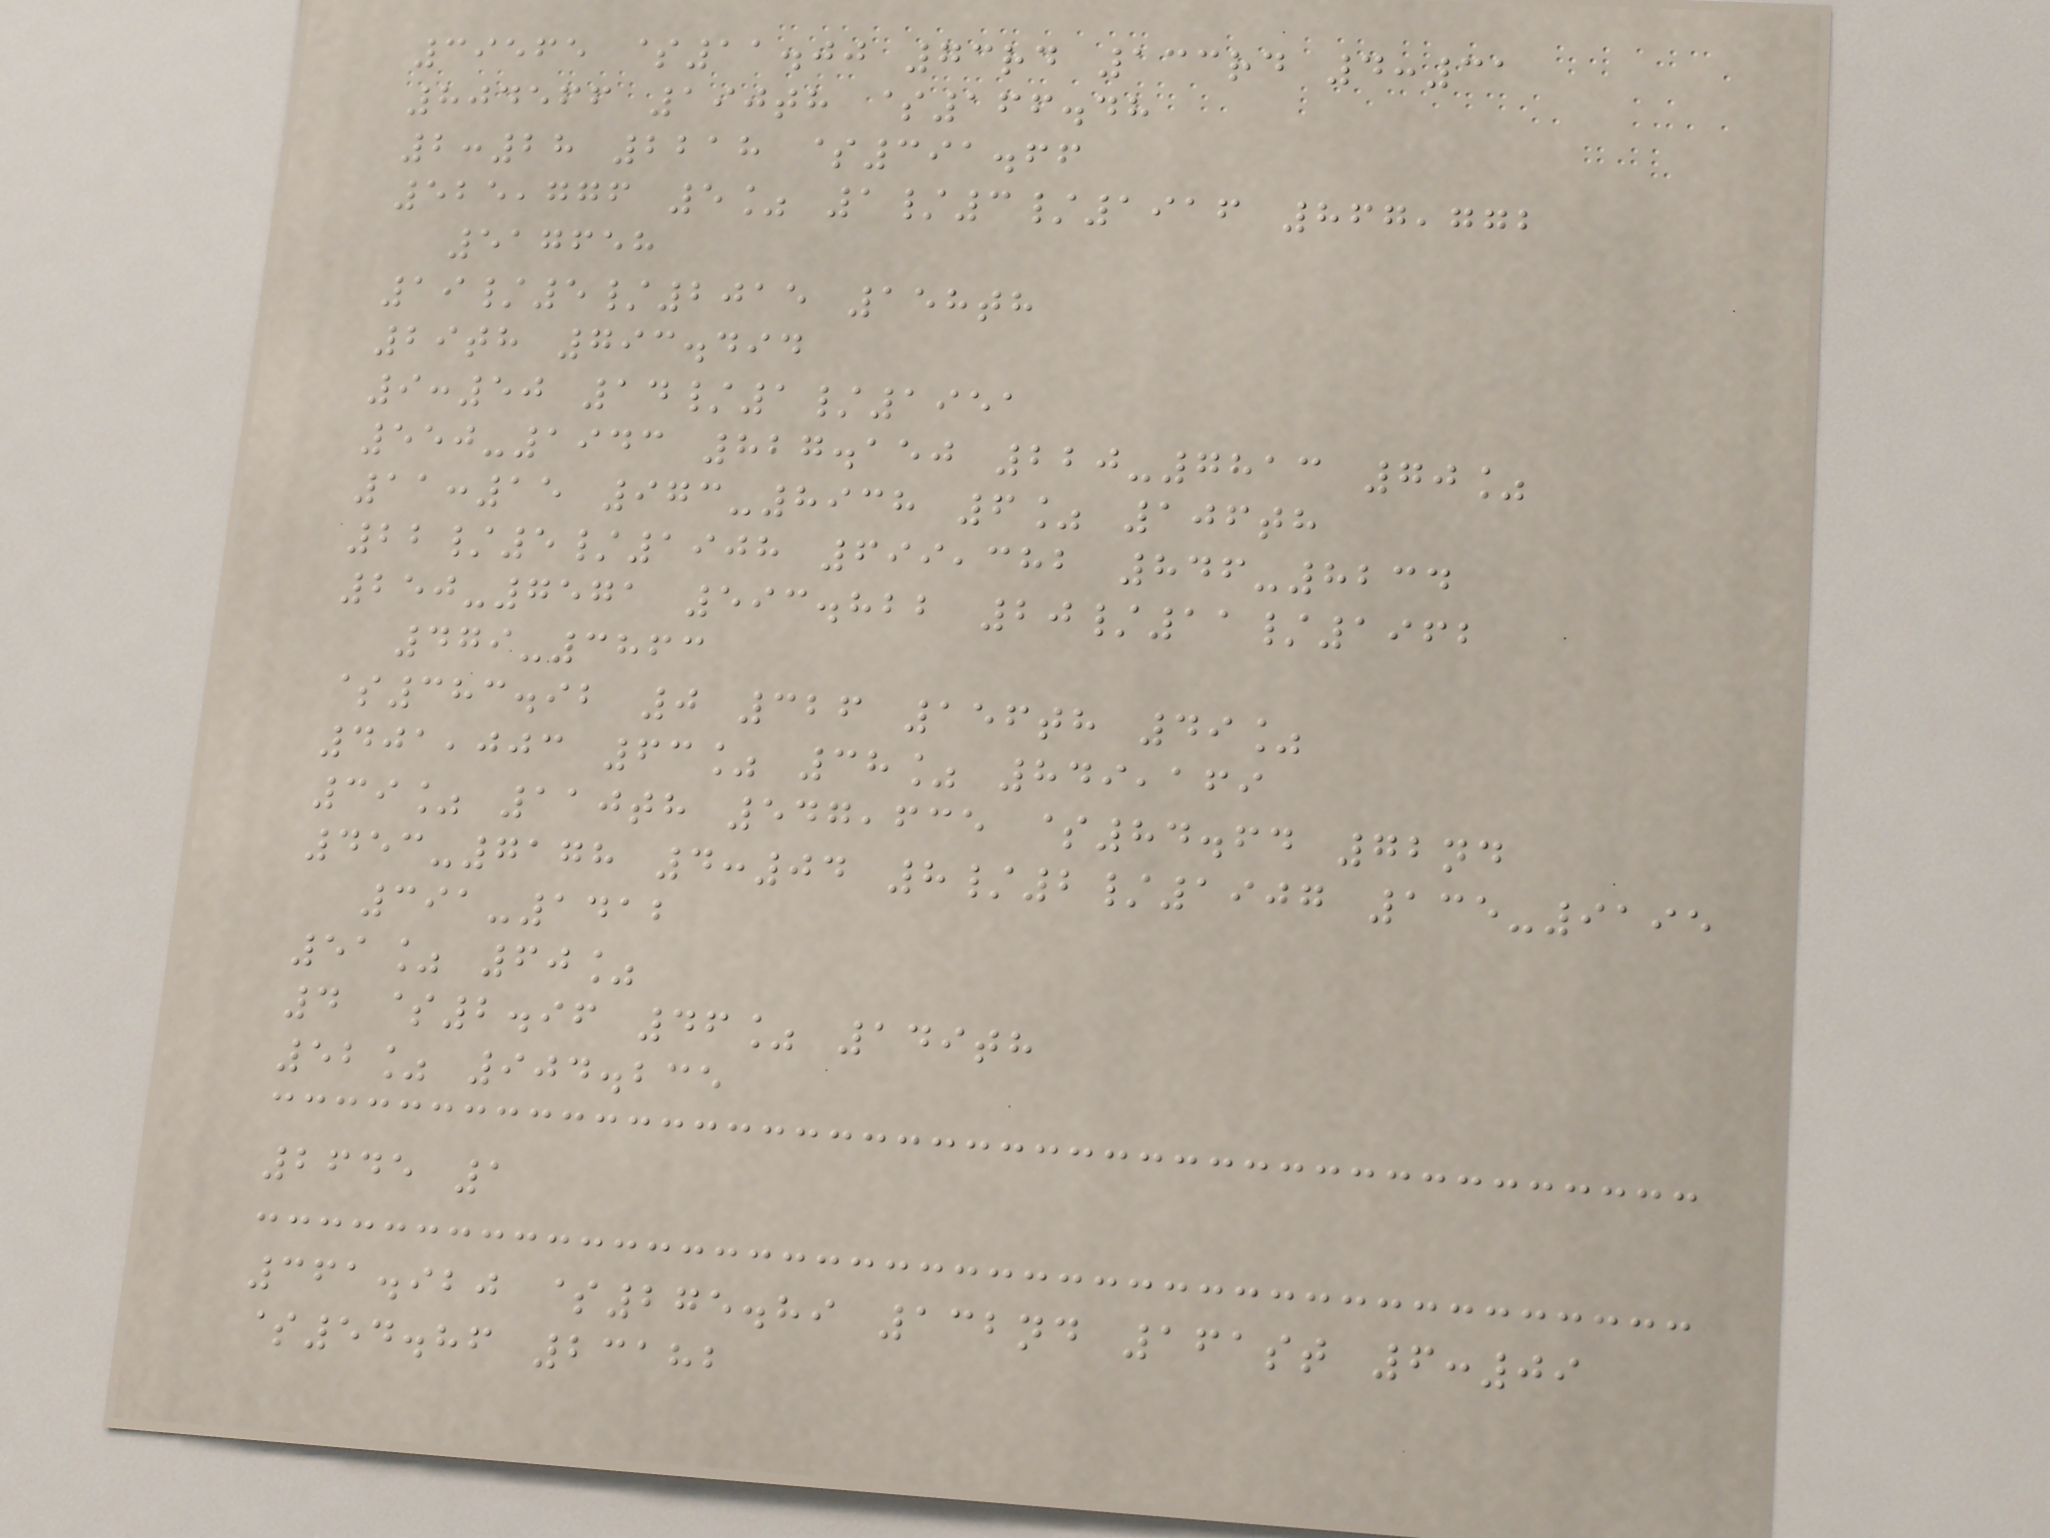39565 $11.00 73rd 133rd 4:31
804566 190th $166.48
2:28 2218 $391.66
525,776 5% 1/3/1916 867,772
517658
19/5/2015 158th
29th 793.494
9:50 14/1/1951
550-1943 827.150 220-7813 70%
11:15 973-8938 6% 106th
22/5/1908 699,382 846-8234
250-7571 593.822 20/11/1962
479-3863
$383.92 0 326 156th 49%
401,003 63% 38% 849,169
39% 110th 547,635 $84.64 72nd
453-7178 4:04 8/2/1907 135-9195
391-1412
51% 60%
4 $2.96 46% 149th
52% 904.235
2645 1
361.920 $275.89 132nd 161st 6:09
$54.86 23182
